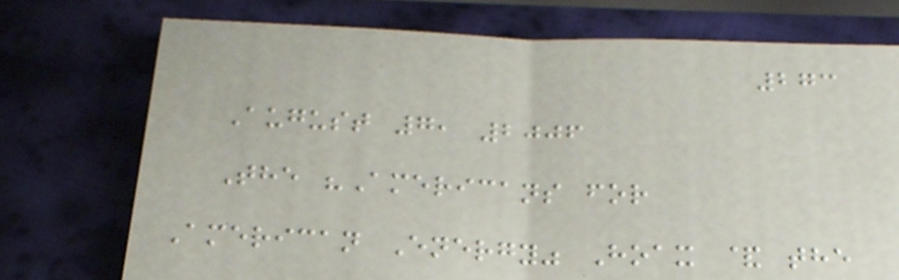273
August 7, 2006
The "Americans for
American Energy" Hoax & the
